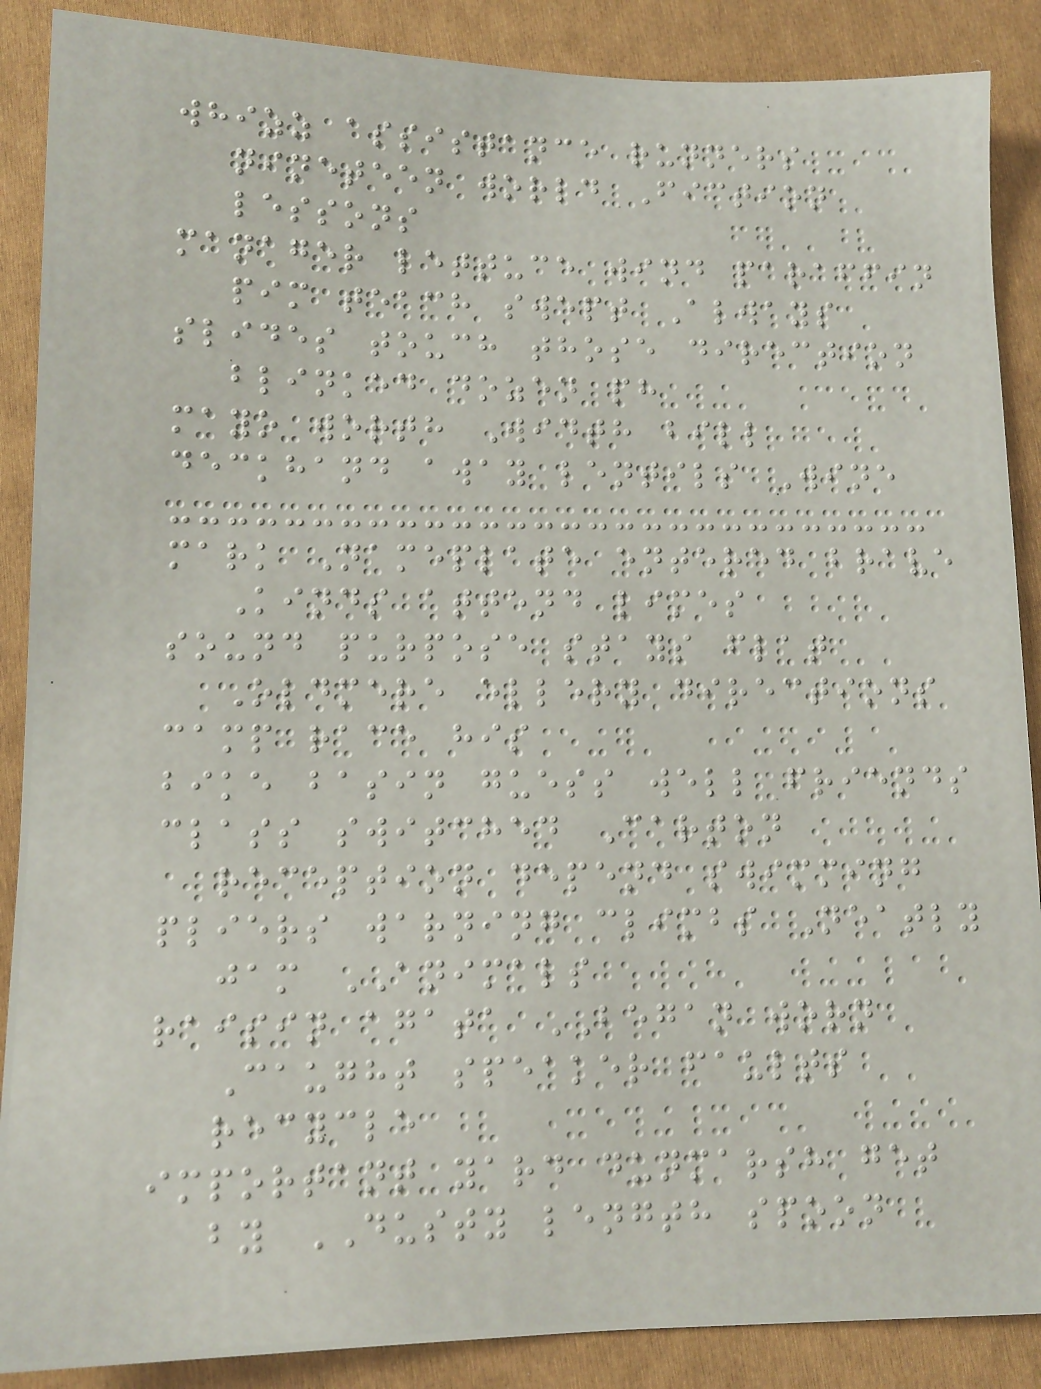whizz assistance runners
nineteen world Fiction
lessons
manager lettuce wind paraffin
pim teach swept Always
slides touch those direction
blinked dozen ph
mayo worth Width bill
deckhand away lentils Wine
mark Nameplate entered brave
Kinds attend limes
sound purpose stays flat
Oldmere ellery directions
camp race his
bike basin guess well friends
class switched Carton
reception depend swimming
pliers warning climbs Neatly
jam ANIMALS
raisin agata BEGAN worn
Caught speaker faults
recycle
important yard dunmarsh get
by DUSTY length spoon
